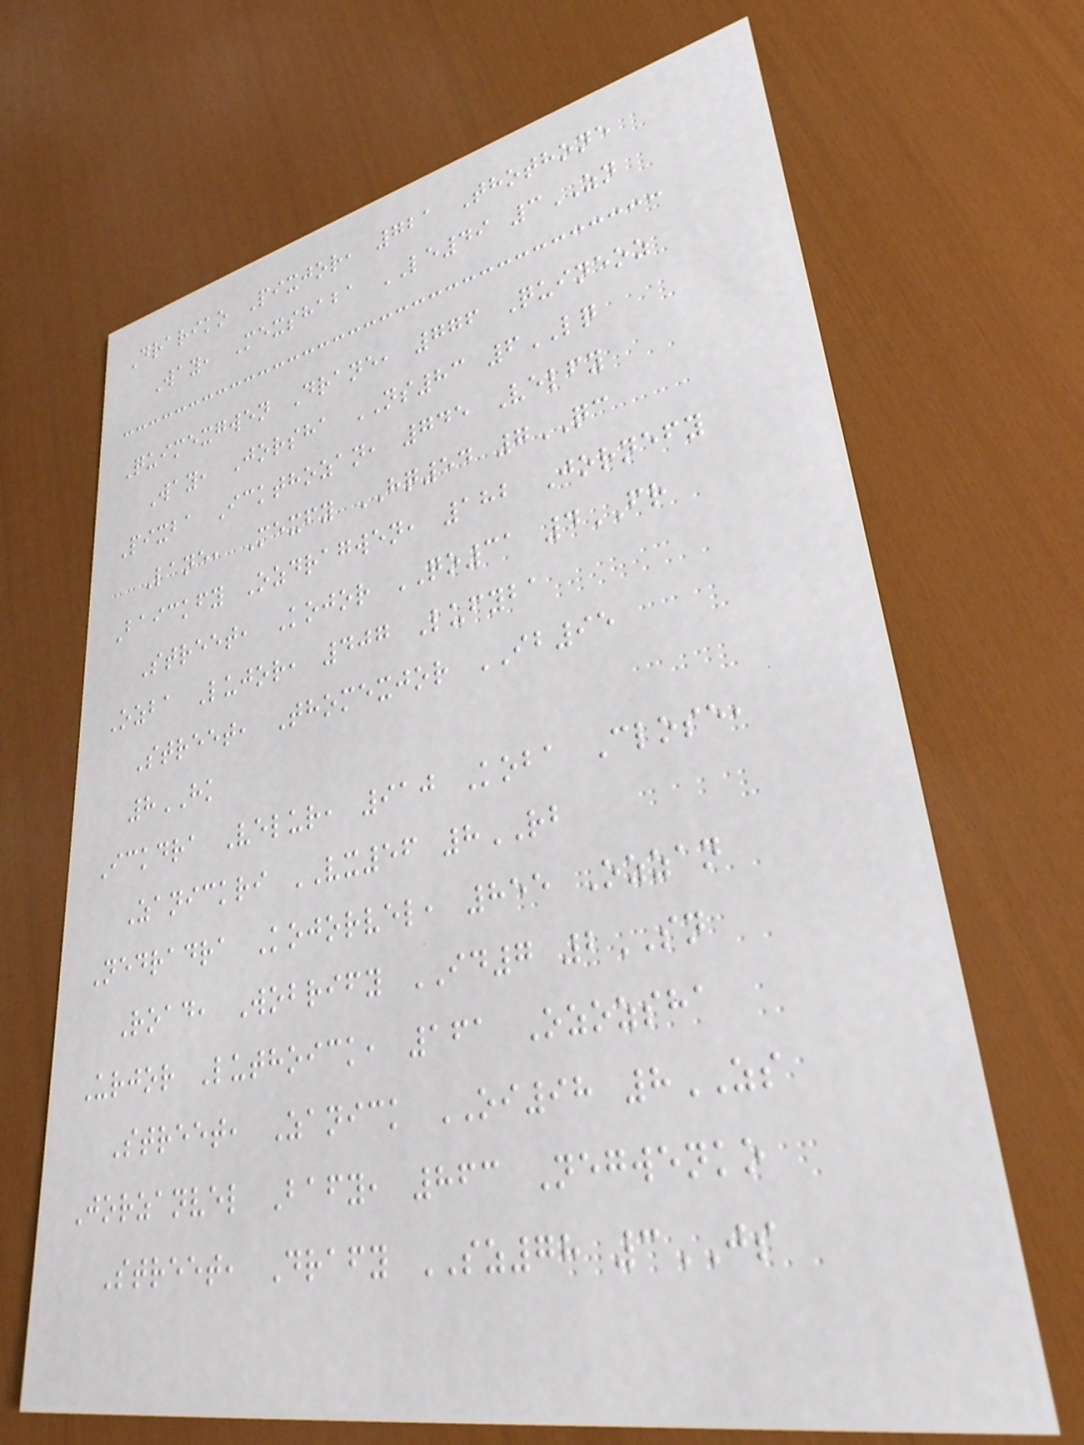Drariko Pixjor, 721 Thothone
Way, Mexshaba LE49 3ZN
Quimexgwen Drane, 776 Quineoz
Way, Jorsha NS83 6LQ
Pixba Ickthozan, 745 Velfy
Lane, Mexfy HQ54 7QC
Baickfy Ozdragwen, 182 Jornefy
Street, Kojor QO31 4FR
Ozba Lujor, 407 Lufyba
Street, Thomexjor IB95
8HK
Ickdra Velur, 910 Koba Close,
Zanickri VX56 8RB
Nedradra Kojorvel, 855 Ozzan
Road, Wobrify ID7 2SN
Urjor Luthoick, 161 Ozozsha
Street, Zanick OI98 8ZS
Jorzanvel Bafy, 863 Negwenko
Street, Drafy SZ78 3JS
